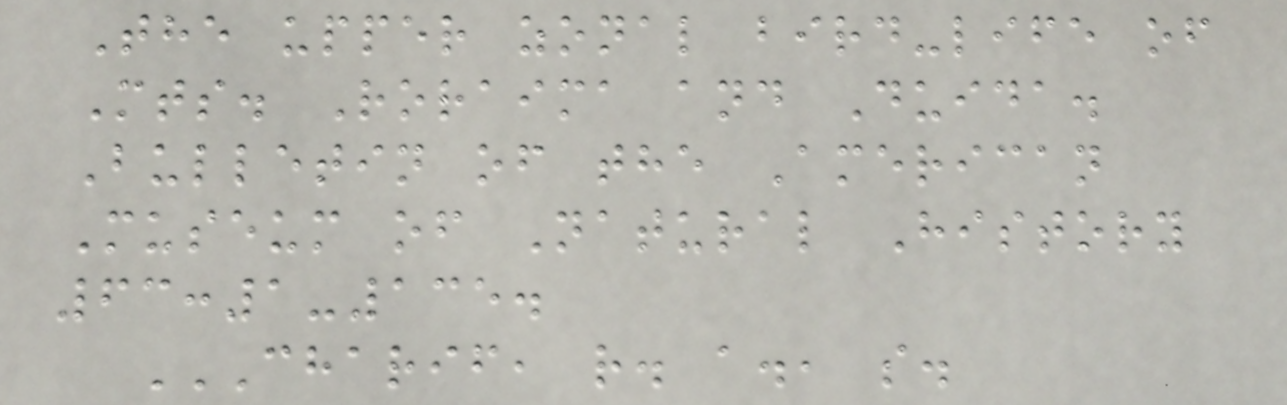The upper zonal bird-life of
Mts. Roraima and Duida.
Bulletin of the American
Museum of Natural History
63:1-135.
CHARIF, R. A., S.
